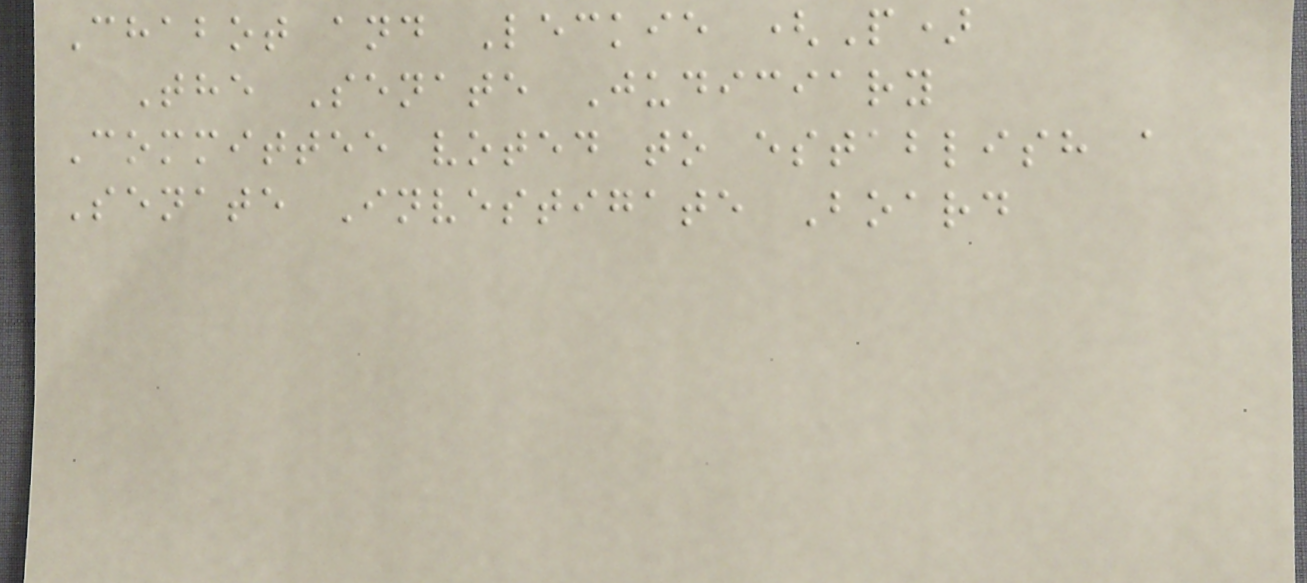Chabot and Leckie (P)
The Senate Judiciary
Committee voted to establish a
Senate Investigate Board
